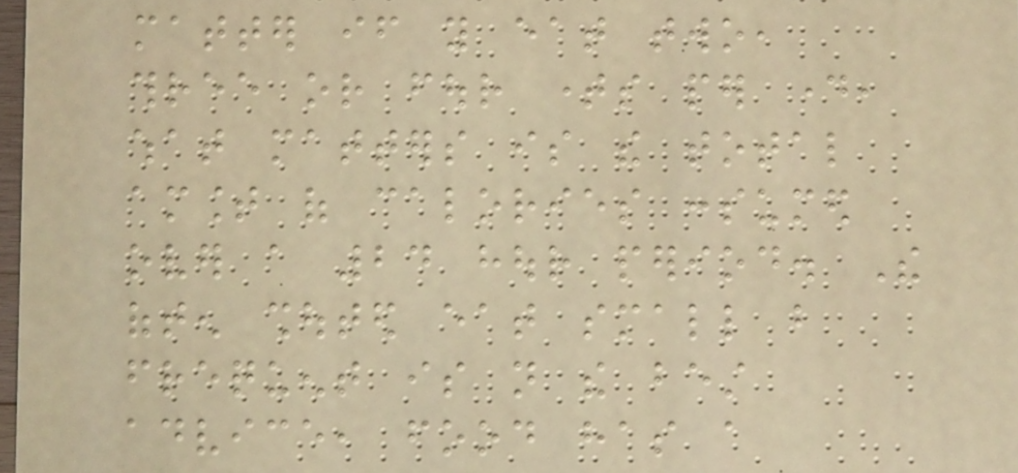matter if you eat two,
three or four times per day,
what matters is the total
amount of calories consumed
over a 24 hour period. The
often shouted eat small but
frequent is not the best
advice, food has a
